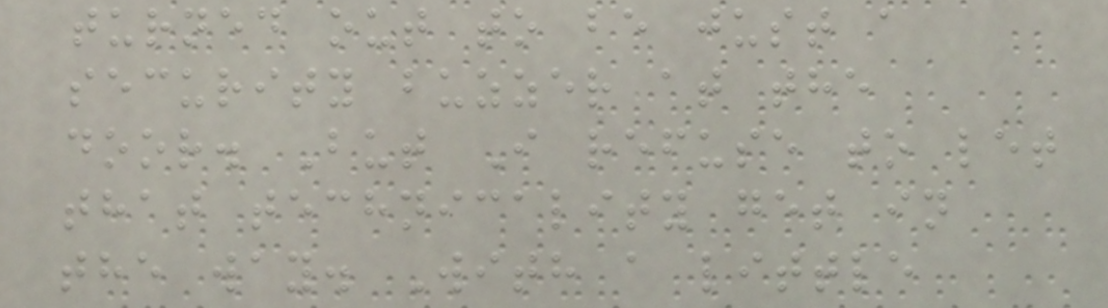turned out to be just a
security buzzer at the
door. But I refuse to let
that technicality get in
the way. With a little
